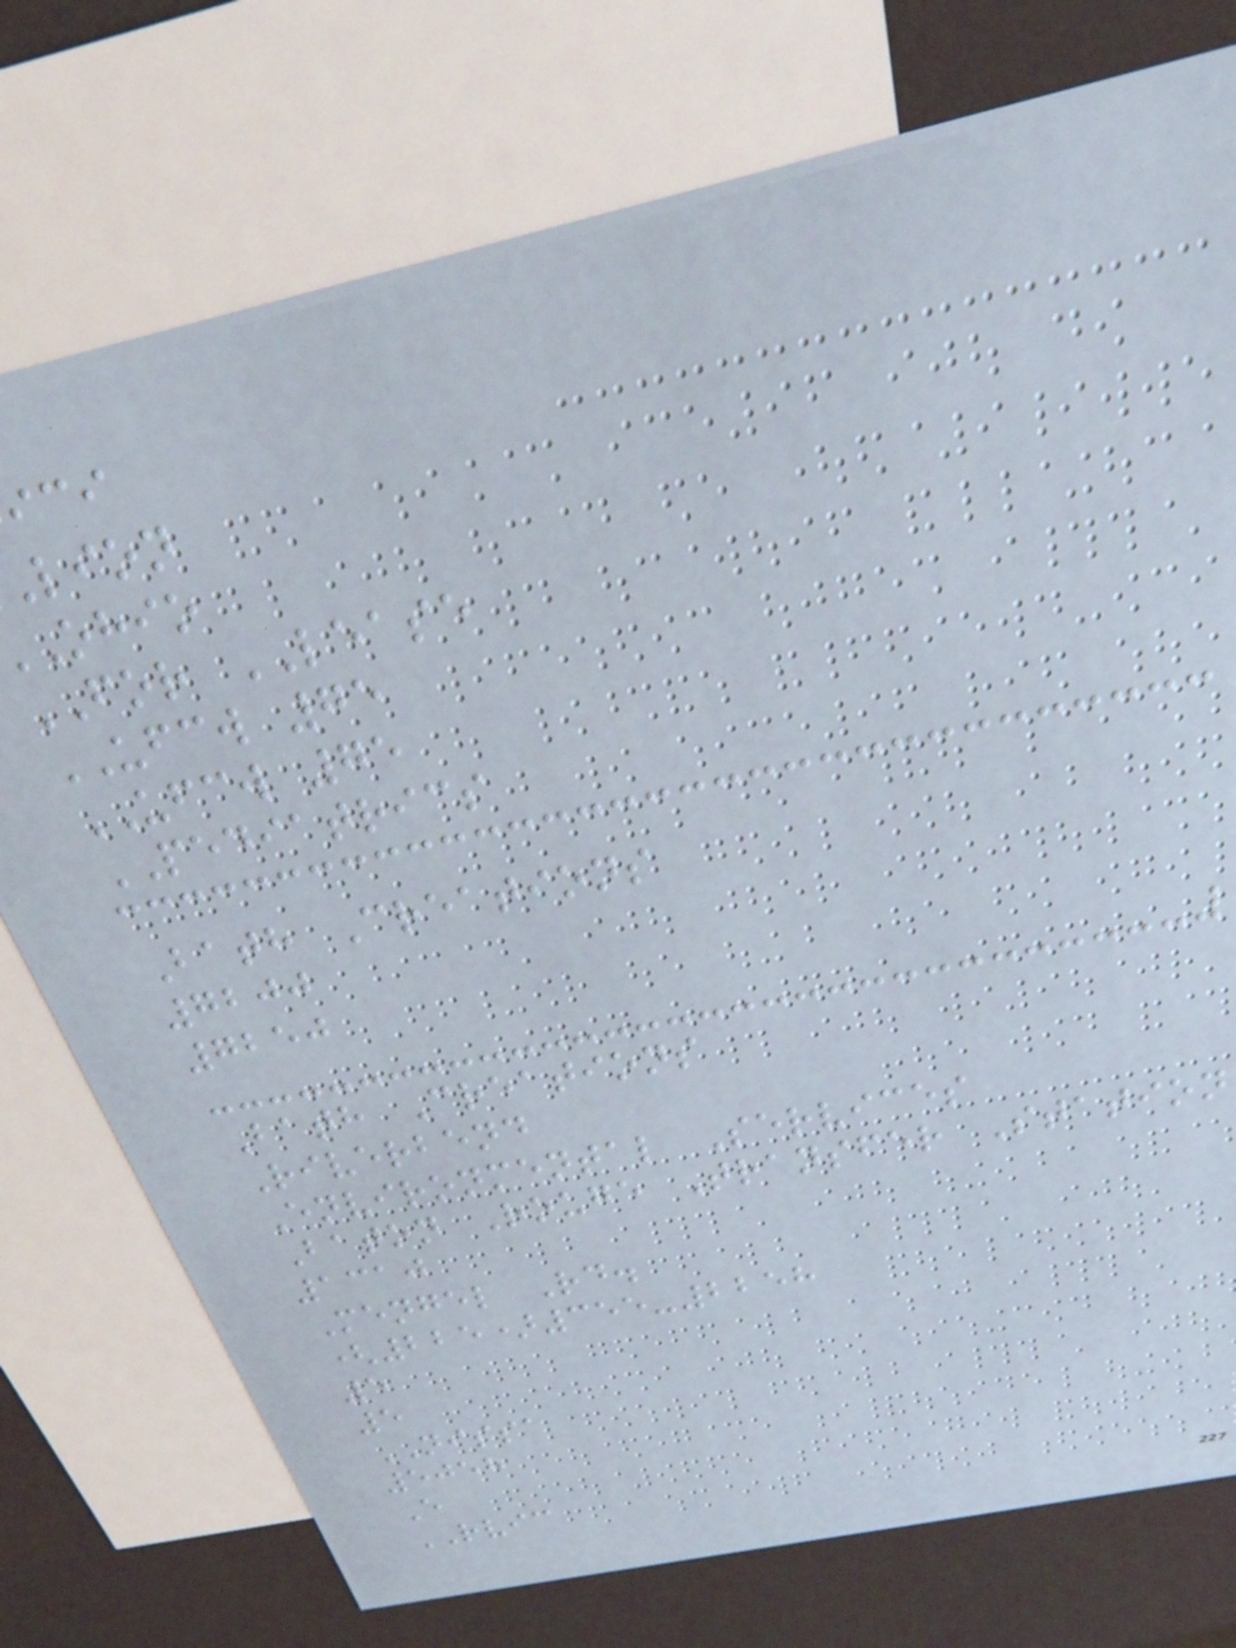lion
ohio
FOR LEASE
UFCW 75
UFCW 75
PEDIATRICS
Bath Creations
7200
7250
Bath Creations
Riverbend
Environmental Services
Baton Rouge Transfer Station
1310
Mengel Rd.
(225)355-2258
5
5
NISSA
5058
E
RVIC
